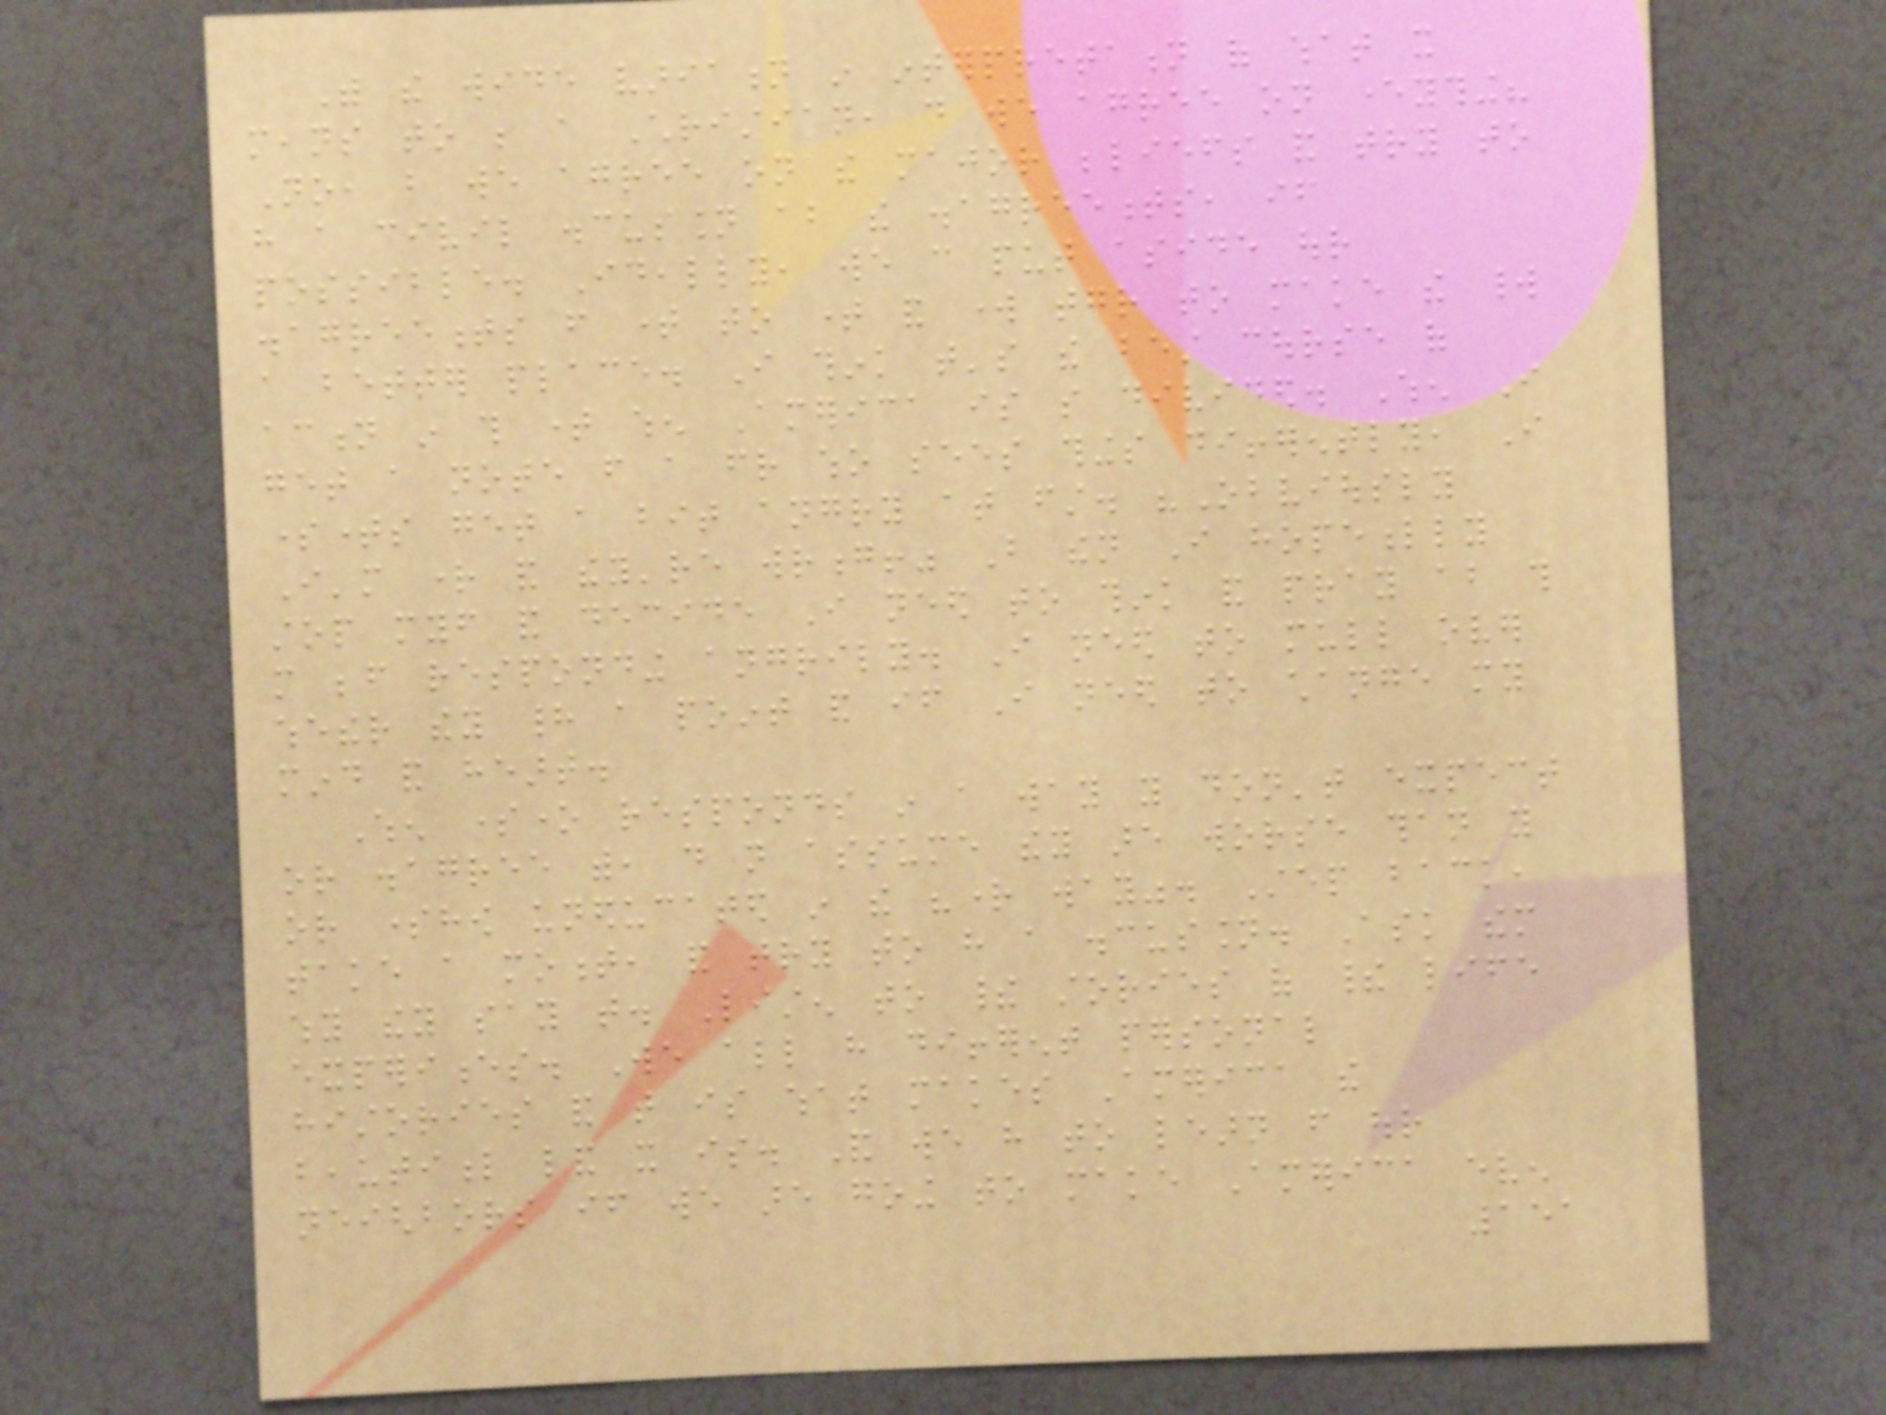With the wide variation in interpretation of what it
means to be a Christian, do we agree on everything?
No, but we agree on the major beliefs and try to
have a civil discussion about the disagreements, if
possible. Ideally, we can put aside our
disagreements from time to time and work together to make the world
a better place. I think that's the best course of
action in this time when America is so divided. When I
get a note from a friend who sees things differently, I
sometimes get a bit angry at first. "Obviously
I'm right and they're wrong!" But then I hopefully
stop myself and decide I need to think and pray about this
more before responding angrily. I need to mull over
whether they had a point and if I need to change my
mind and heart.
When someone responds in a way you don't expect
or disagree with, do not assume they are worse than you
or somehow uneducated in the "right way". Step back,
take a moment, and try to have a discussion. Ask them
why they say that. Listen to their stories of their life
experiences. We all have different personal
histories and that is what makes America the
beautiful land it is. And we have to learn from our
neighbors if we are going to make America even
151
